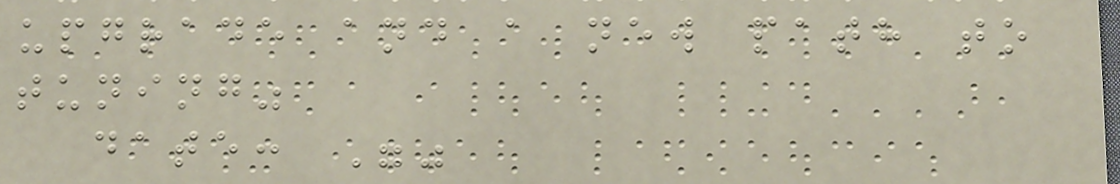upgrade and a new path to
tuning"
date: ""
